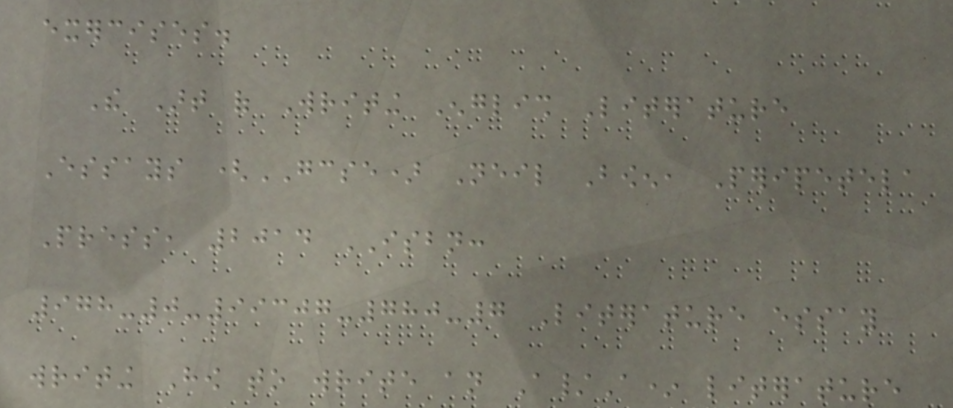exercises.
The Art of Writing English Literature
Essays (GCSE) Neil Bowen, Peripetela
Press, 2014 ISBN:
978-0-99307-780-7 Literature essay
writing How to write an A/A* literature
